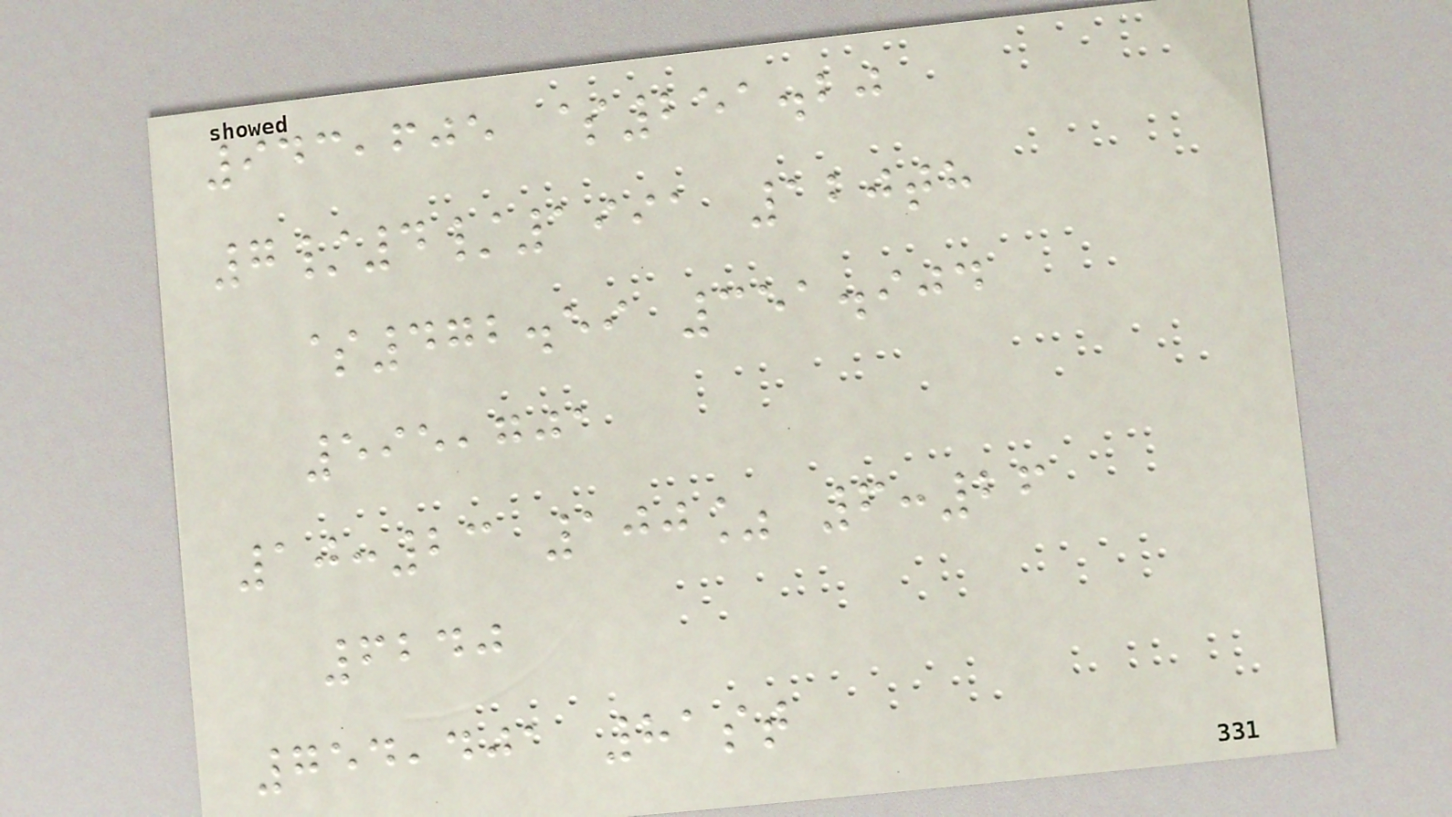943,605 $251.20
7/4/1991 120th
$472.59 351.904
595,701
10:23 100% 6:26
6240
754,401 81st
